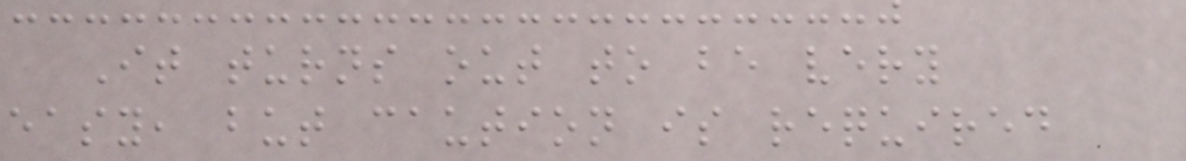It turns out to be very
easy, but caution is required
